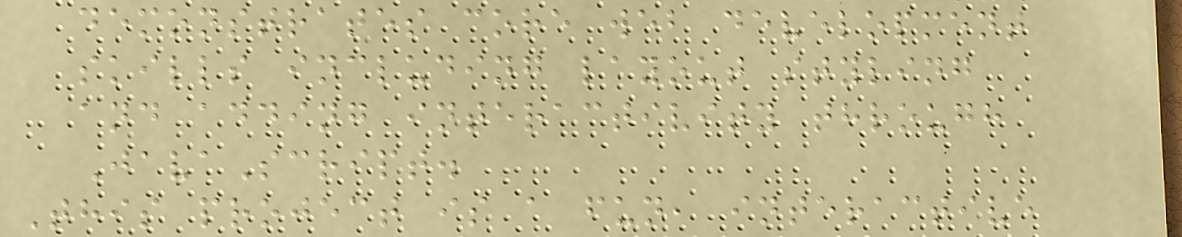demonstrates core web development
skills including layout styling
and adding interactivity through
JavaScript.
This project is a fun, interactive
